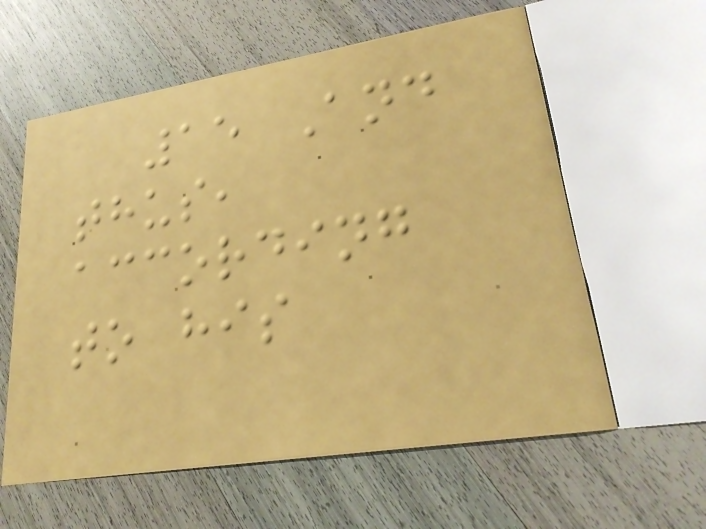15 And
thus,
according
to his
